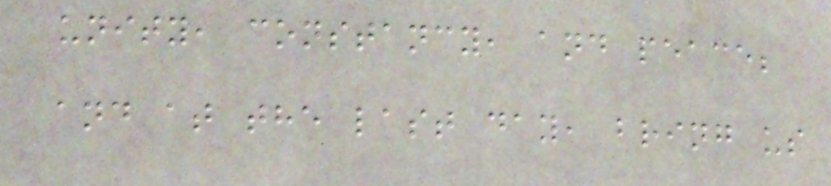unity, constancy, and peace;
and at the last day, bring us
